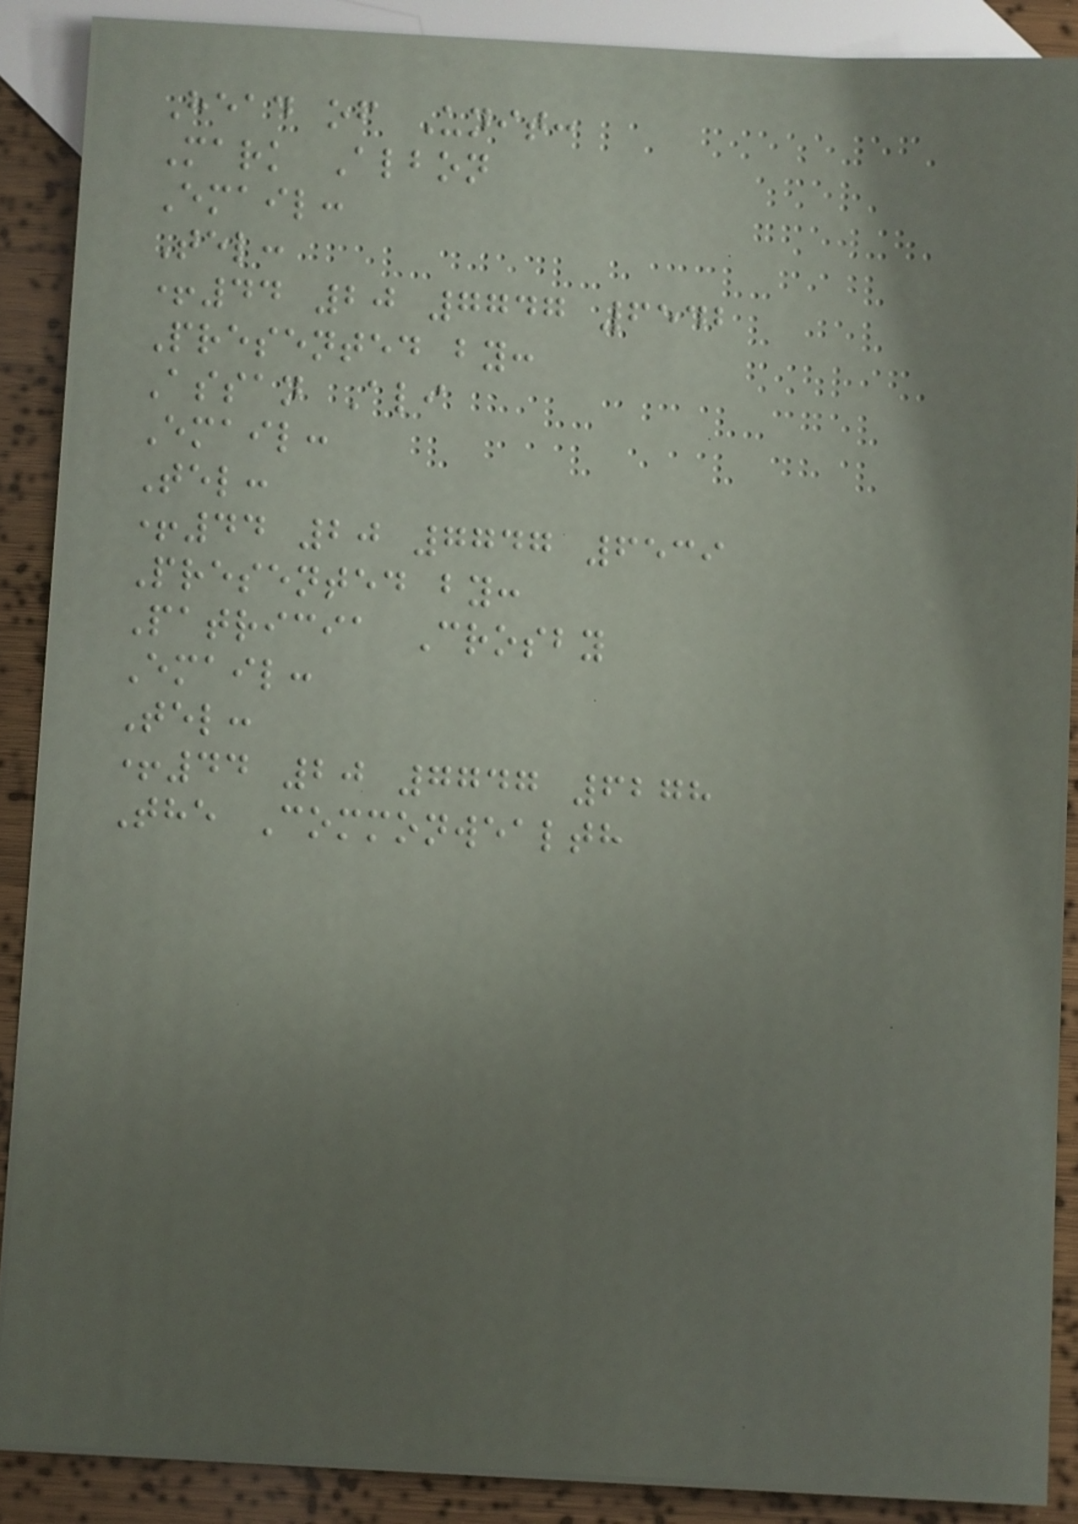Head of Unit:
Mark Albon
Email:
Tel:
+44 20 7747 6542
Presented by:
Assan Ali
Email:
Tel:
+44 20 7747 6539
Presented by:
Patricia Crosby
Email:
Tel:
+44 20 7747 6278
The Commonwealth
